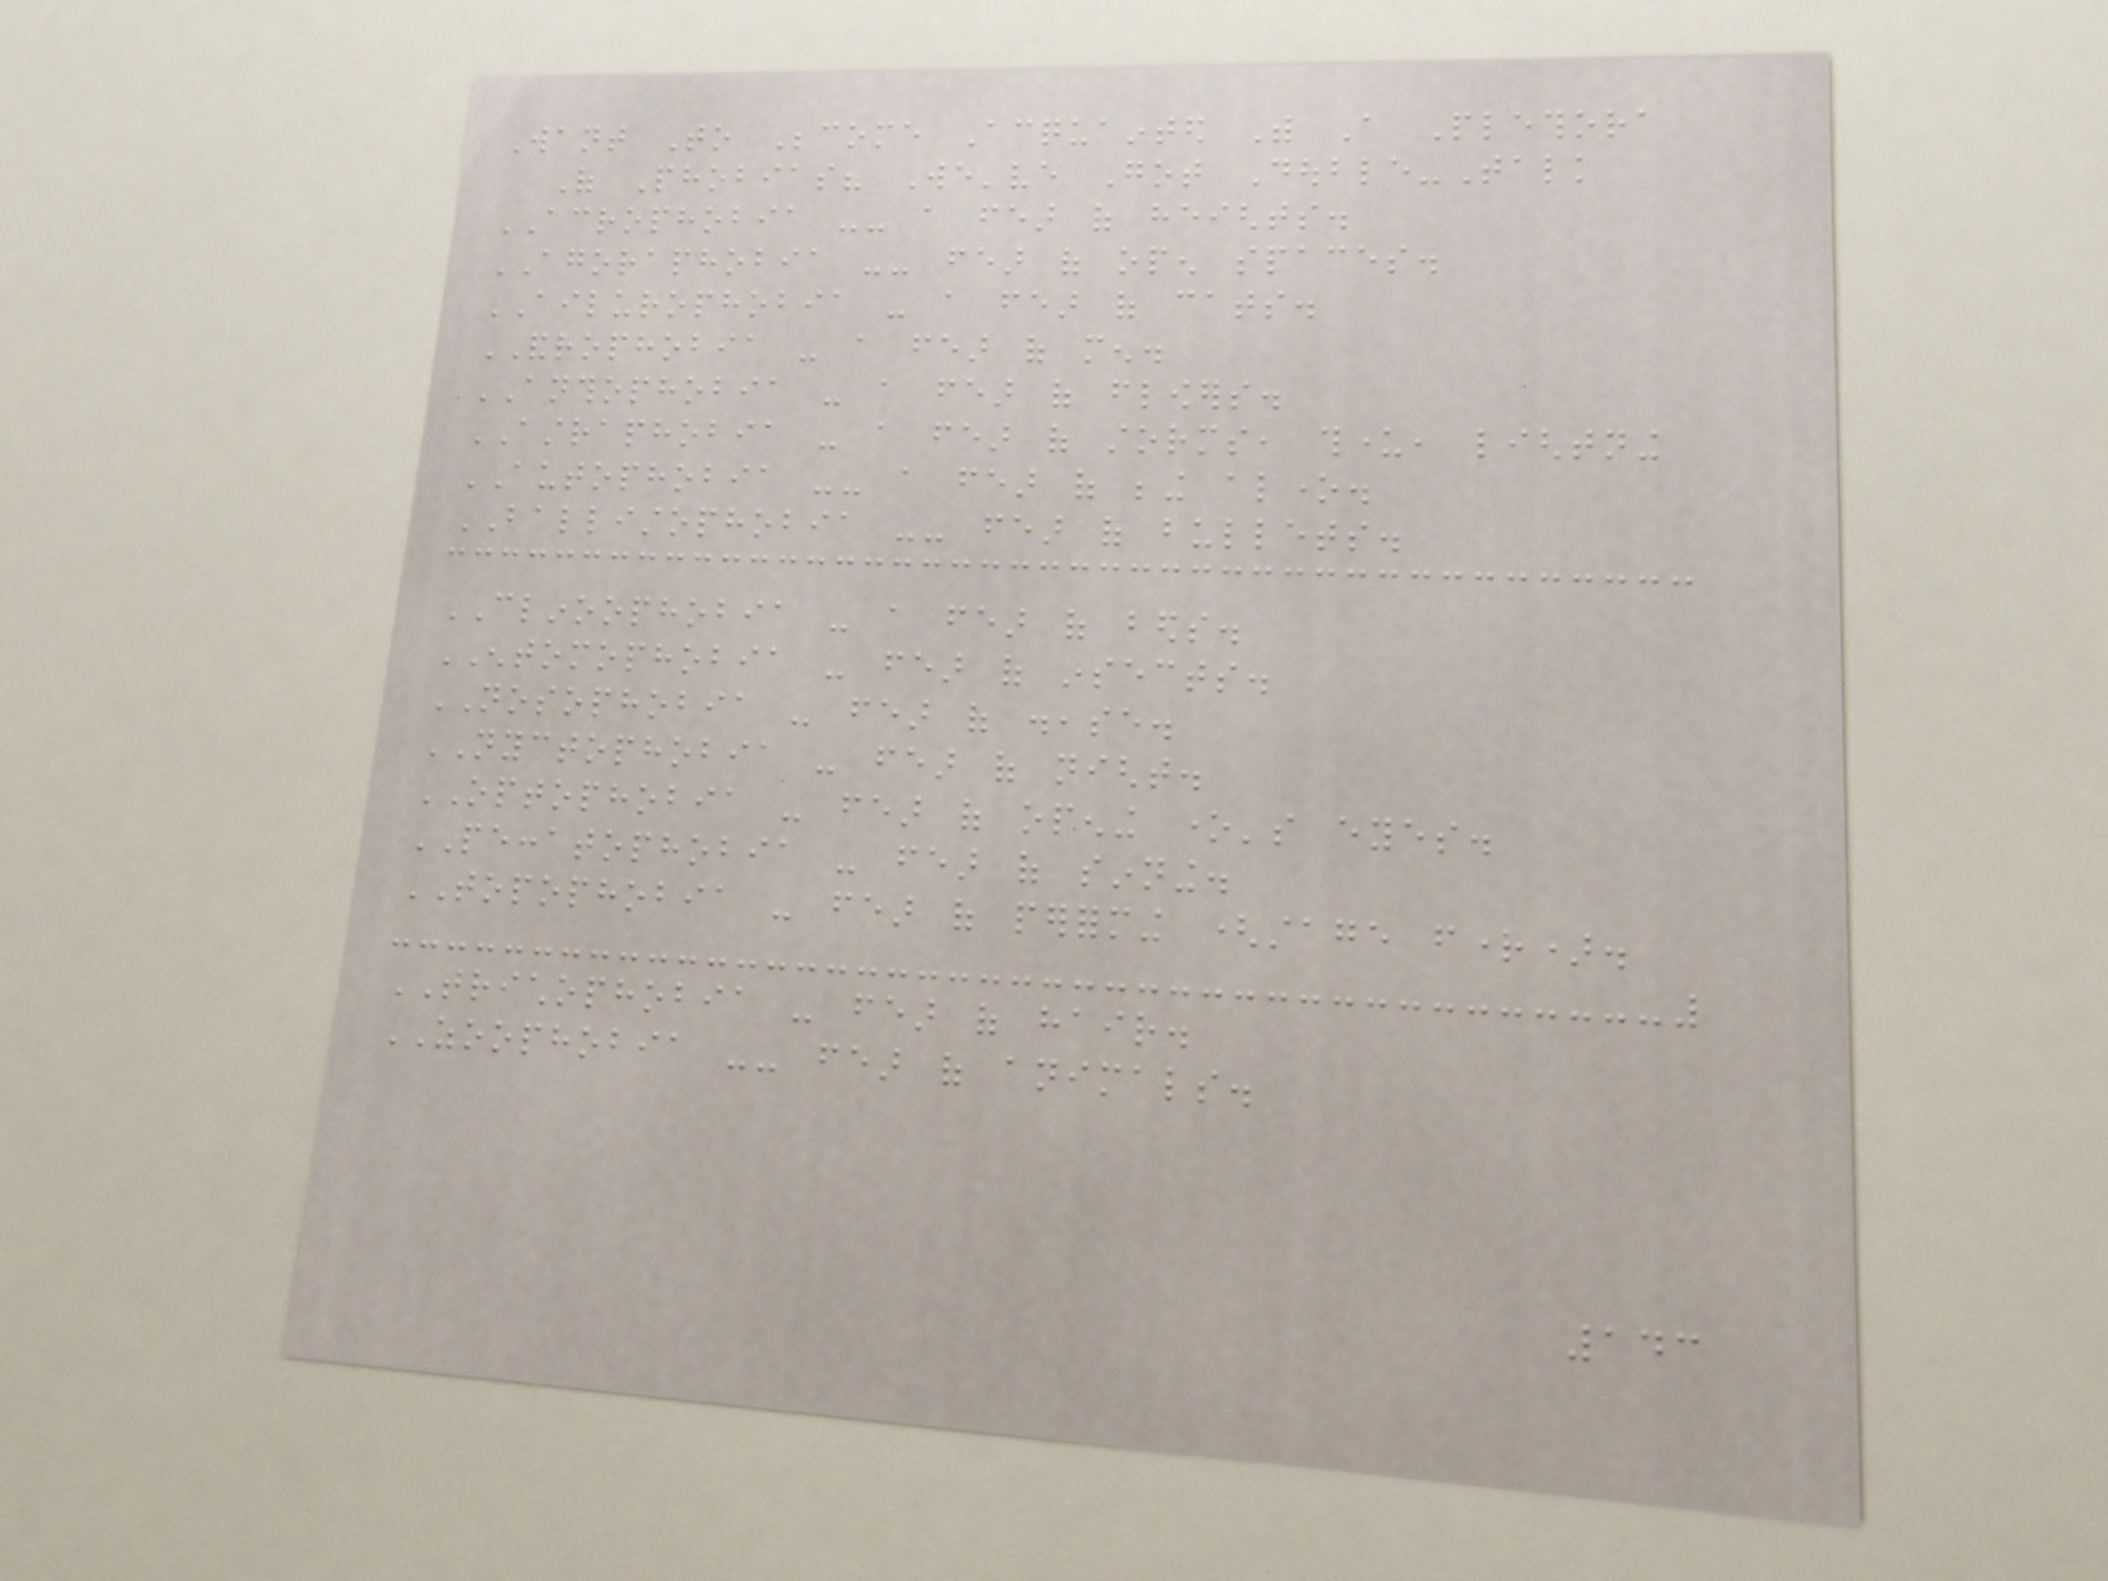Want To Become Acquainted With A Plethora
Of Phobias? We've Got Double-Talk
ACROPHOBIA -- a fear of heights.
AGORAPHOBIA -- fear of open spaces.
AILUROPHOBIA - a fear of cats.
ANDROPHOBIA - a fear of men.
ANTHOPHOBIA - a fear of flowers.
ASTRAPHOBIA - a fear of storms, thunder, lightning
AUTOPHOBIA -- a fear of being alone.
BALLISTOPHOBIA -- fear of bullets.
CLINOOPHOBIA - a fear of beds.
ENTOMOPHOBIA - fear of insects.
NOSOPHOBIA - fear of disease.
NYCTOPHOBIA - fear of night.
OPTOPHOBIA - fear of opening one's eyes.
PECCATOPHOBIA - fear of sinning.
TOPOPHOBIA - fear of performing (stage fright).
TRICHOPHOBIA - fear of hair.
ZOOPHOBIA -- fear of animals.
143
